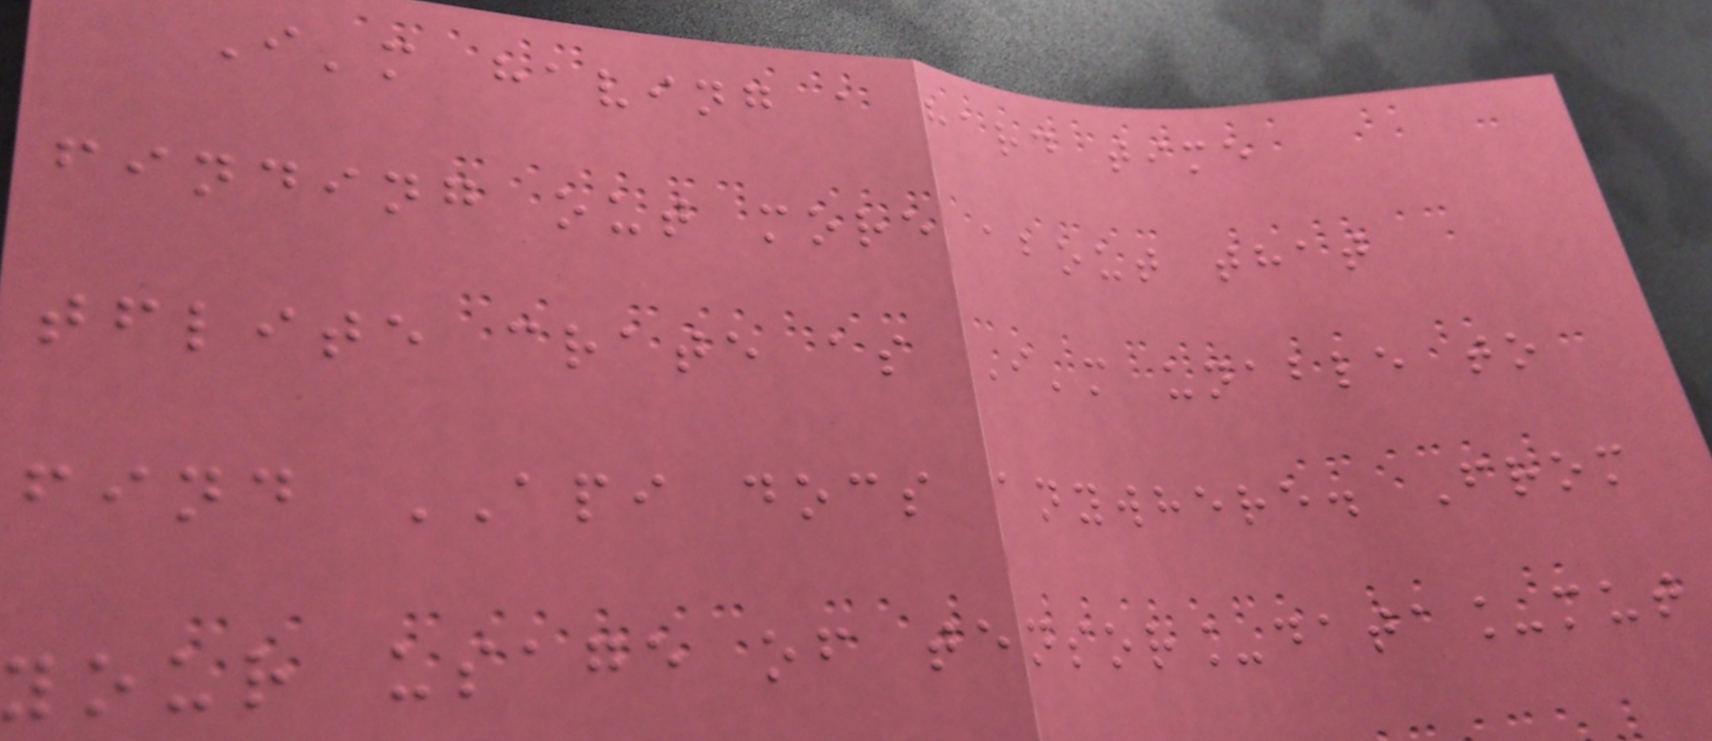I'm having a hard time
finding out more about that
tflite crate as I'm unable to
find API docs anywhere. From
your usage of tensor_data_mut
